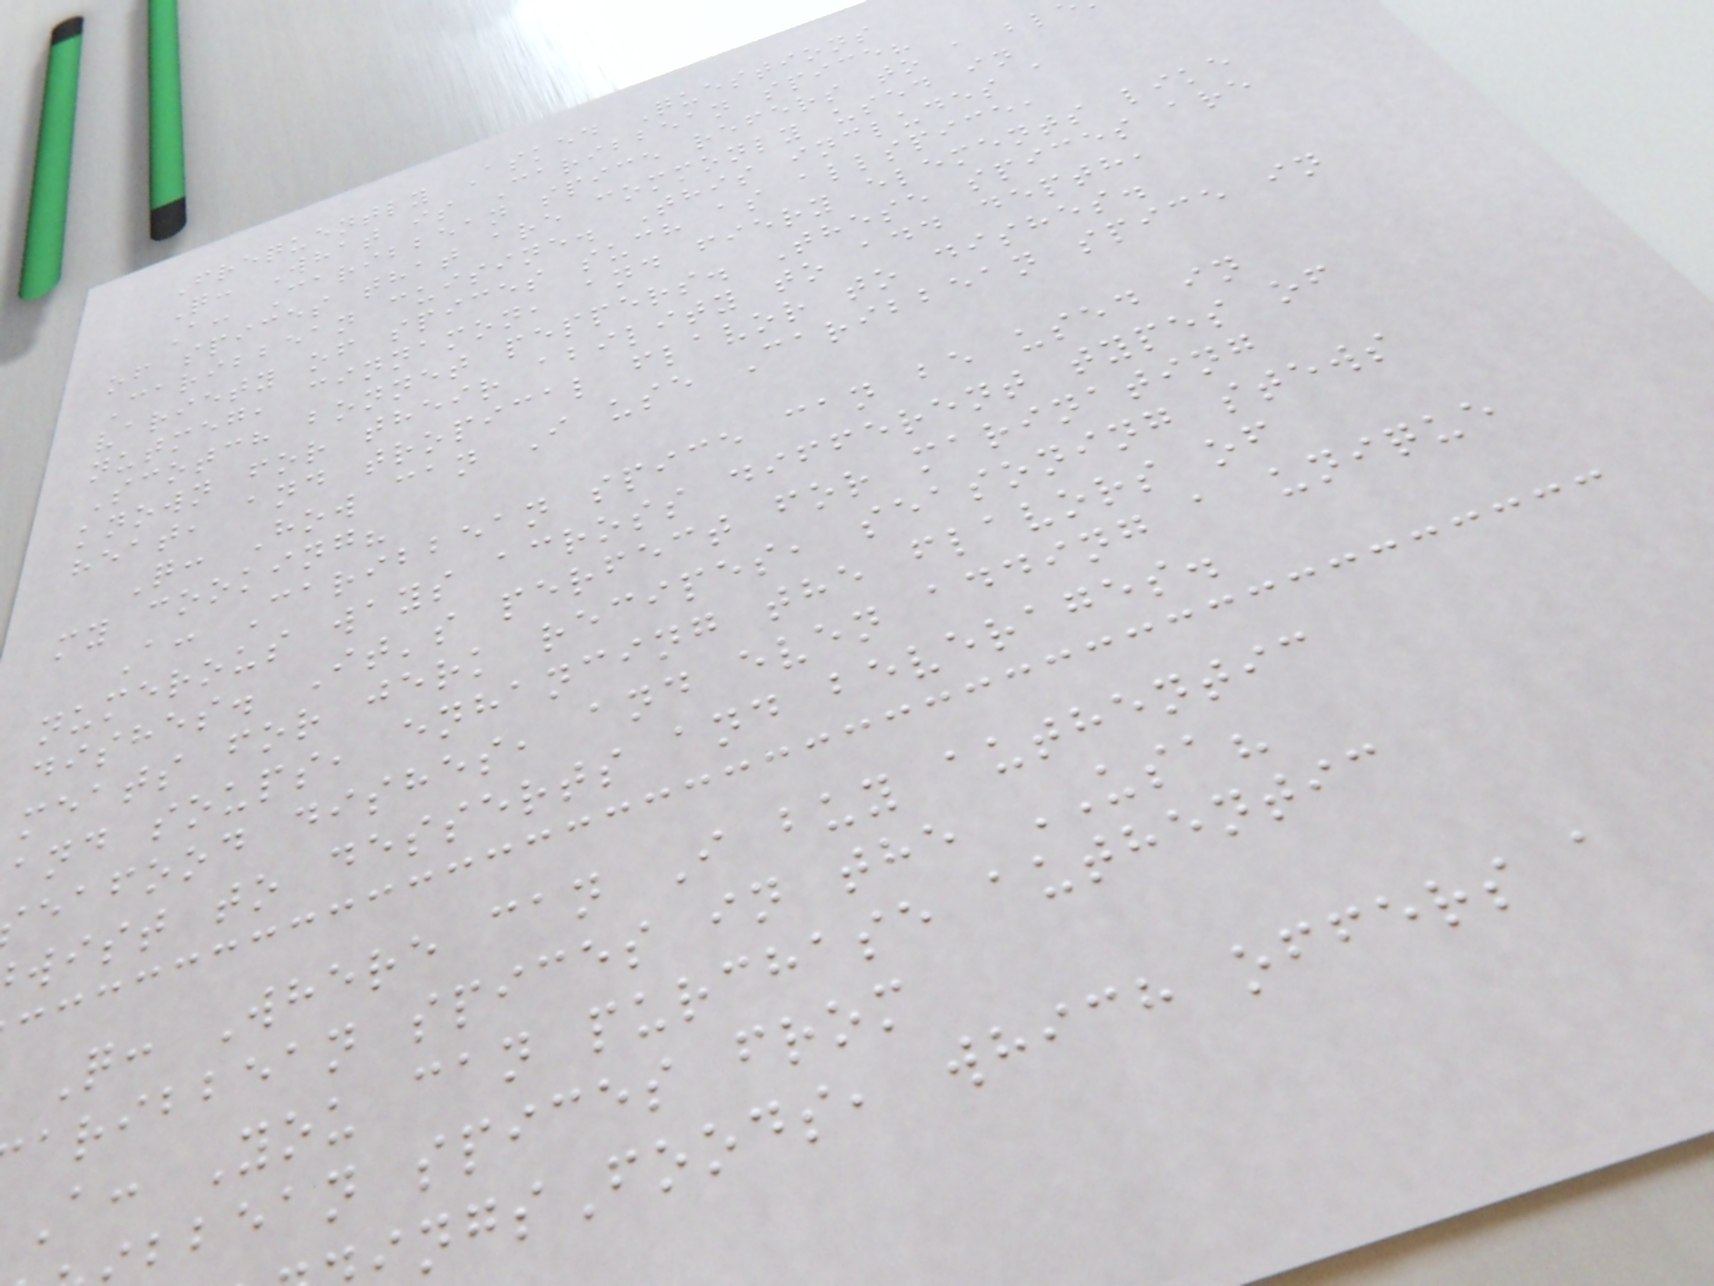Frequently Asked Questions
Q: What is Caribbean spice?
A: Caribbean spice refers to a bl
of spices that are commonly used in
Caribbean cuisine. This includes a
variety of spices such as allspice,
nutmeg, cinnamon, and fiery elements like
Scotch bonnet peppers. These spices are
known for their ability to add depth,
heat, and tropical flavor to dishes.
Q: How can I use Caribbean spice in
my cooking?
A: Caribbean spice can be used in
numerous ways across different types of
dishes. It's perfect for marinating
meats for jerk recipes, seasoning stews
and soups, enhancing the flavors of
eafood dishes, and even adding a unique
wist to desserts and beverages.
Q: Where can I buy authentic
aribbean spices in the USA?
A: You can purchase authentic
bbean spices from
ngsFoods, which offers a
